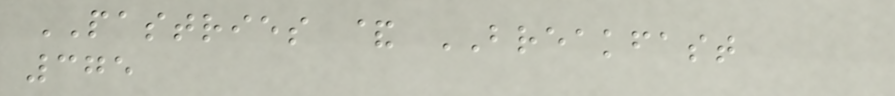PASTRIES & BREAKFAST
375
